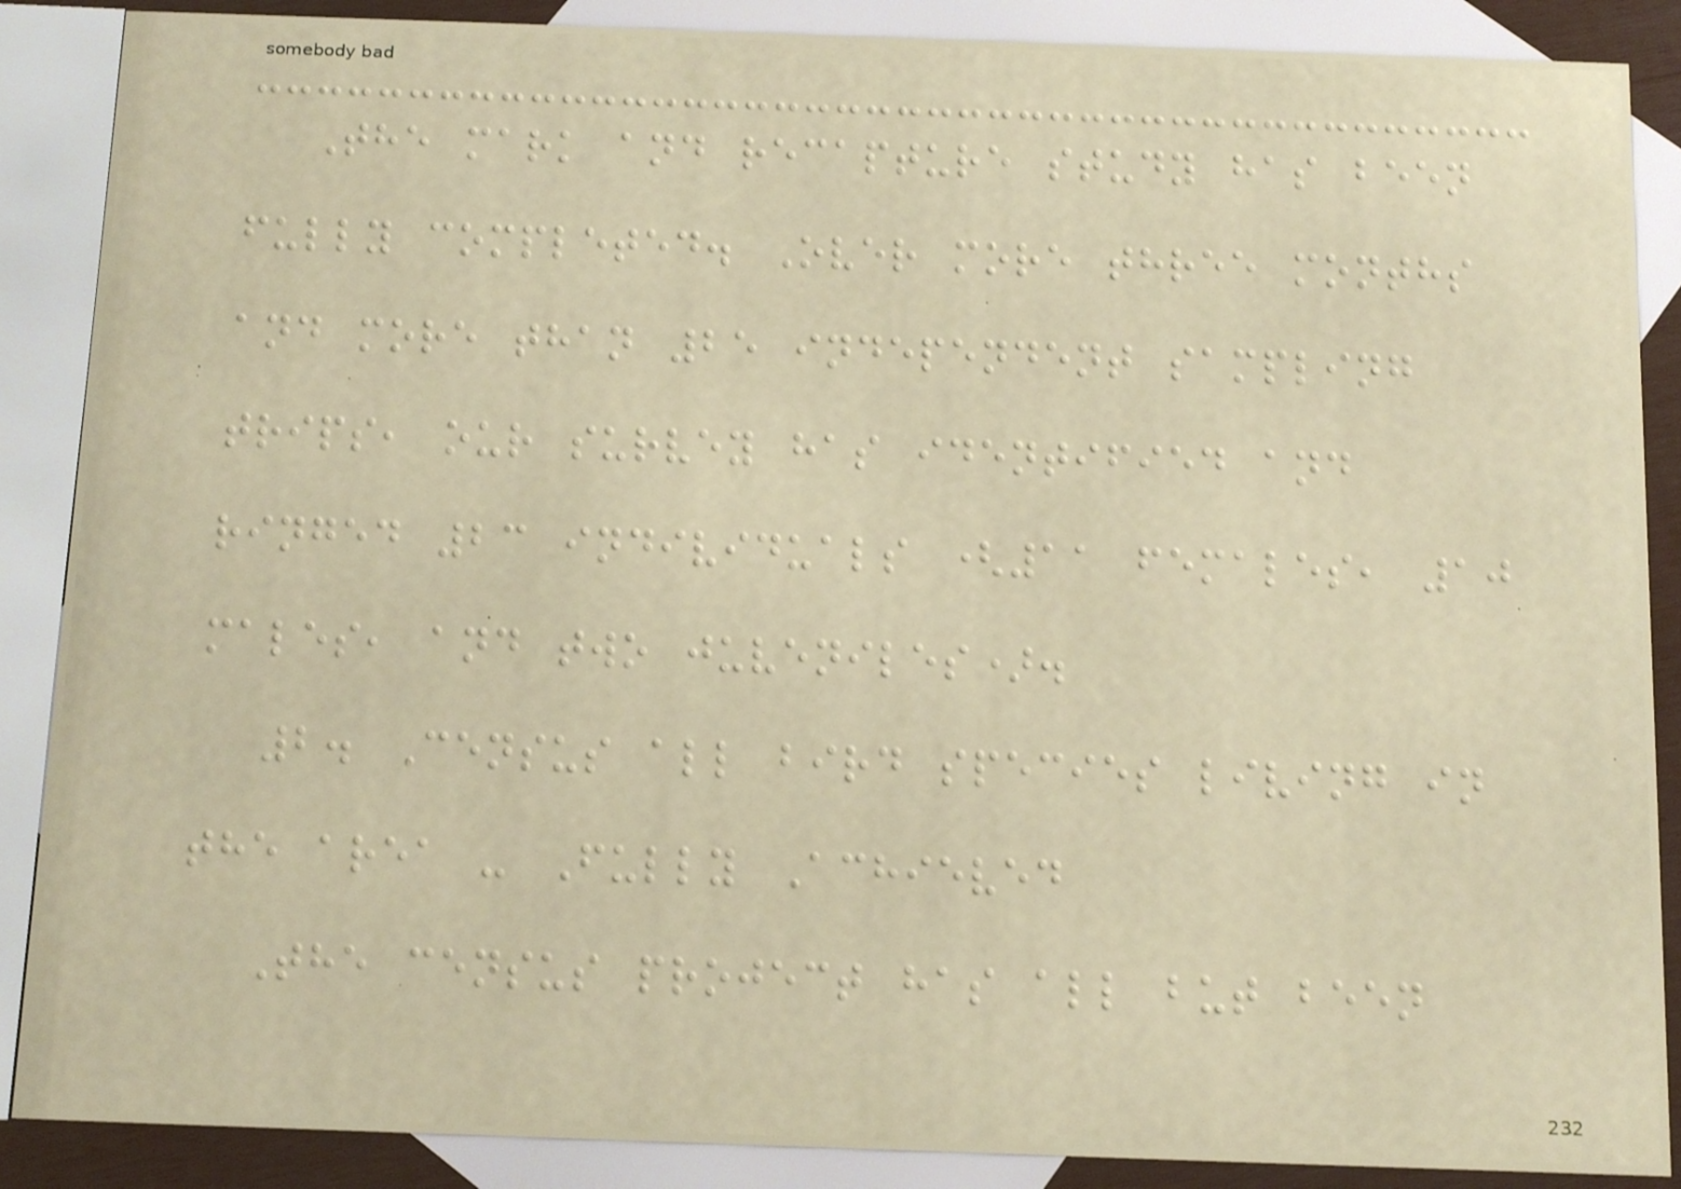The mark and recapture study has been
fully completed. Over more three months
and more than 25 independent sampling
trips, our survey has identified and
ringed 23 individuals (11 females, 10
males, and two juveniles).
2. Census all bird species living in
the area - Fully Achieved
The census project has all but been
